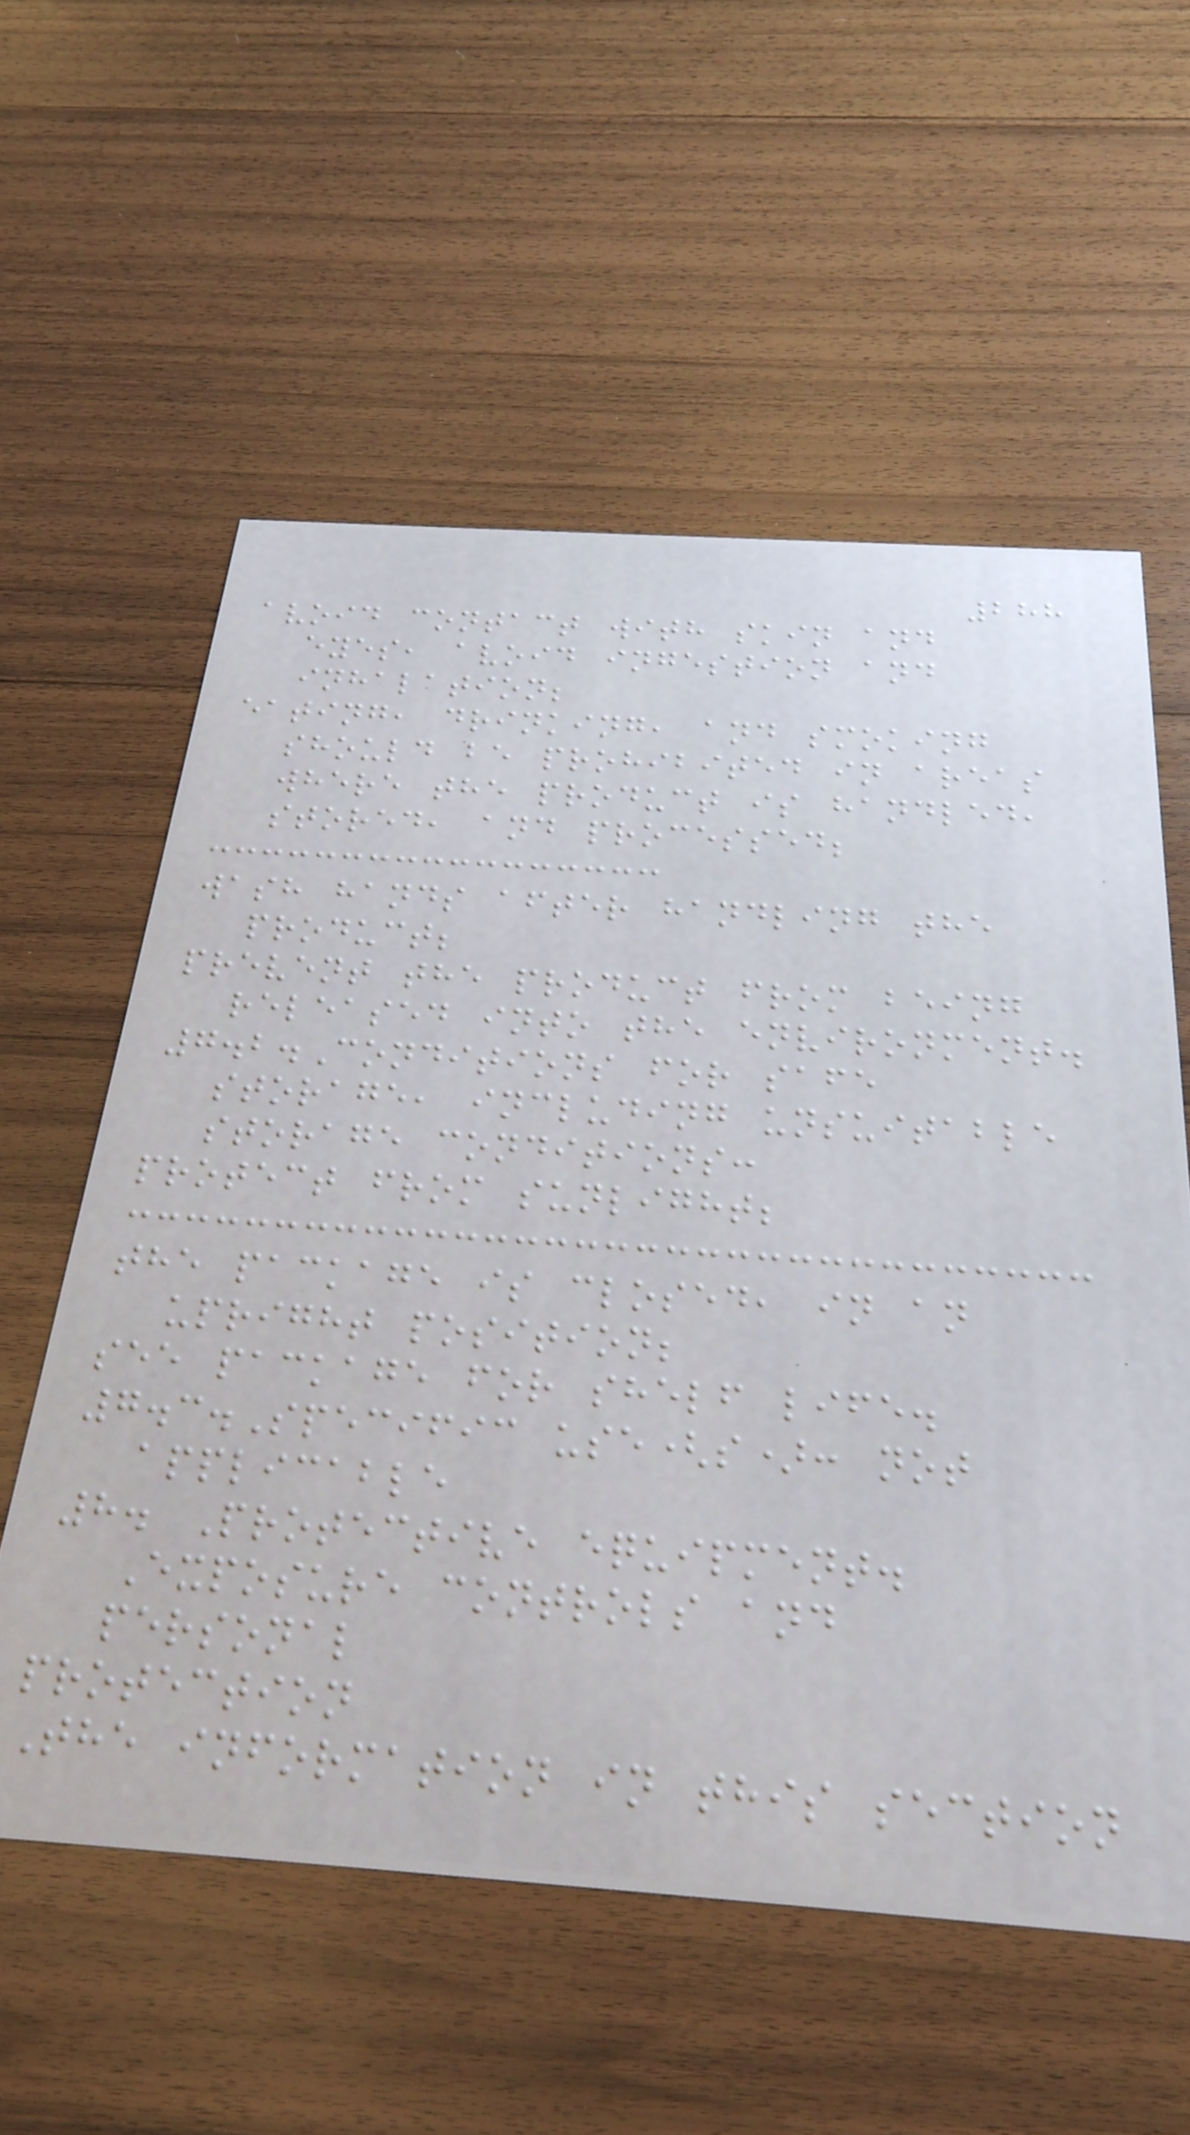288
avoid contact with skin and
eyes, avoid ingestion and
inhalation;
eating, drinking, and smoking
should be prohibited in areas
where the product is handled,
stored, and processed;
wash hands after handling the
product;
prevent the product from being
released into the environment.
7.2.Conditions for safe
storage, including unsuitable
storage conditions:
protect from sunlight;
the package is closed, in an
upright position;
see package for shelf life.
7.3.Specific use(s): not
applicable
8. Protective equipment.
Exposure controls and
personal
protection
The information in this section
